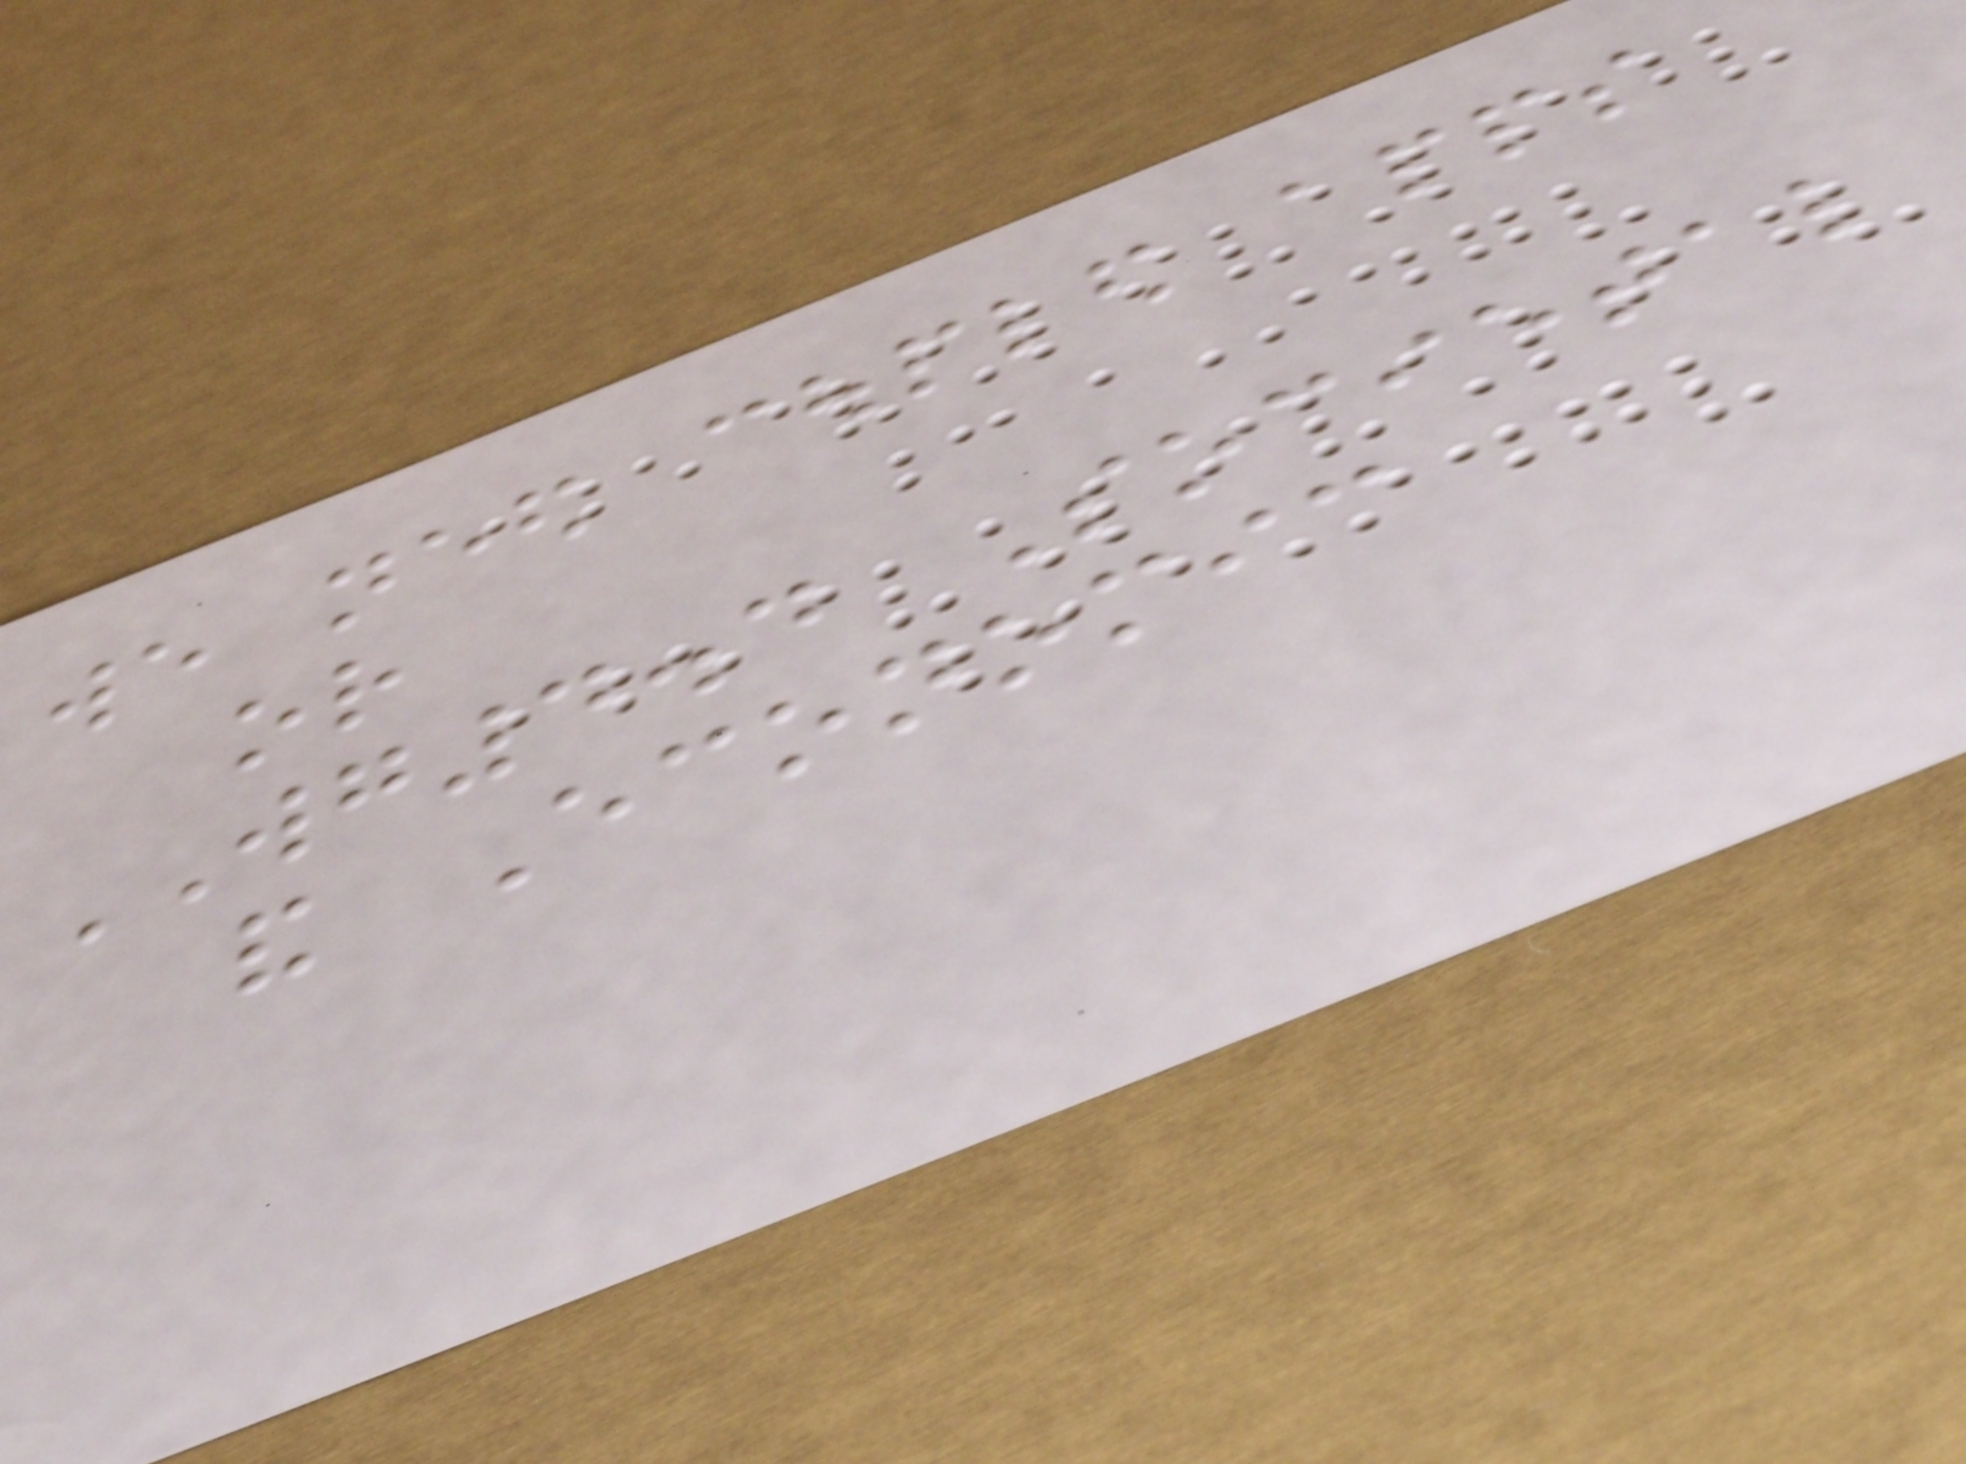we need coupled apps
or
WG4.4 Societal
and Economic
